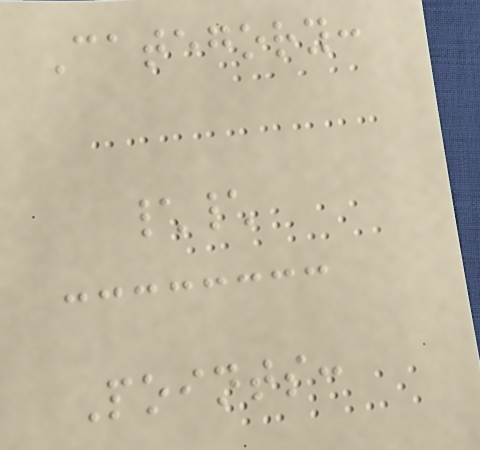Category:
\\
Points:
